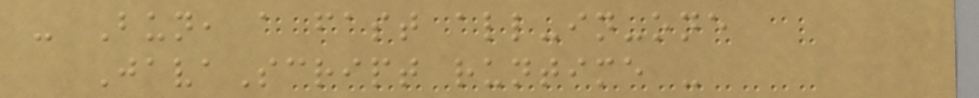- Bun, a fast all-in-one
JavaScript runtime -
